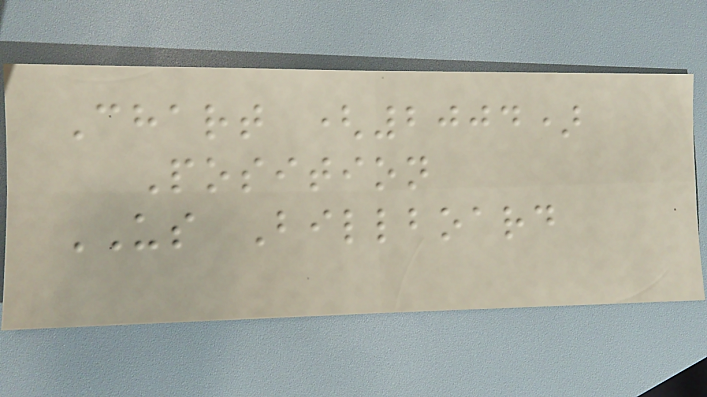Chart (2004)
Position
US Billboard
